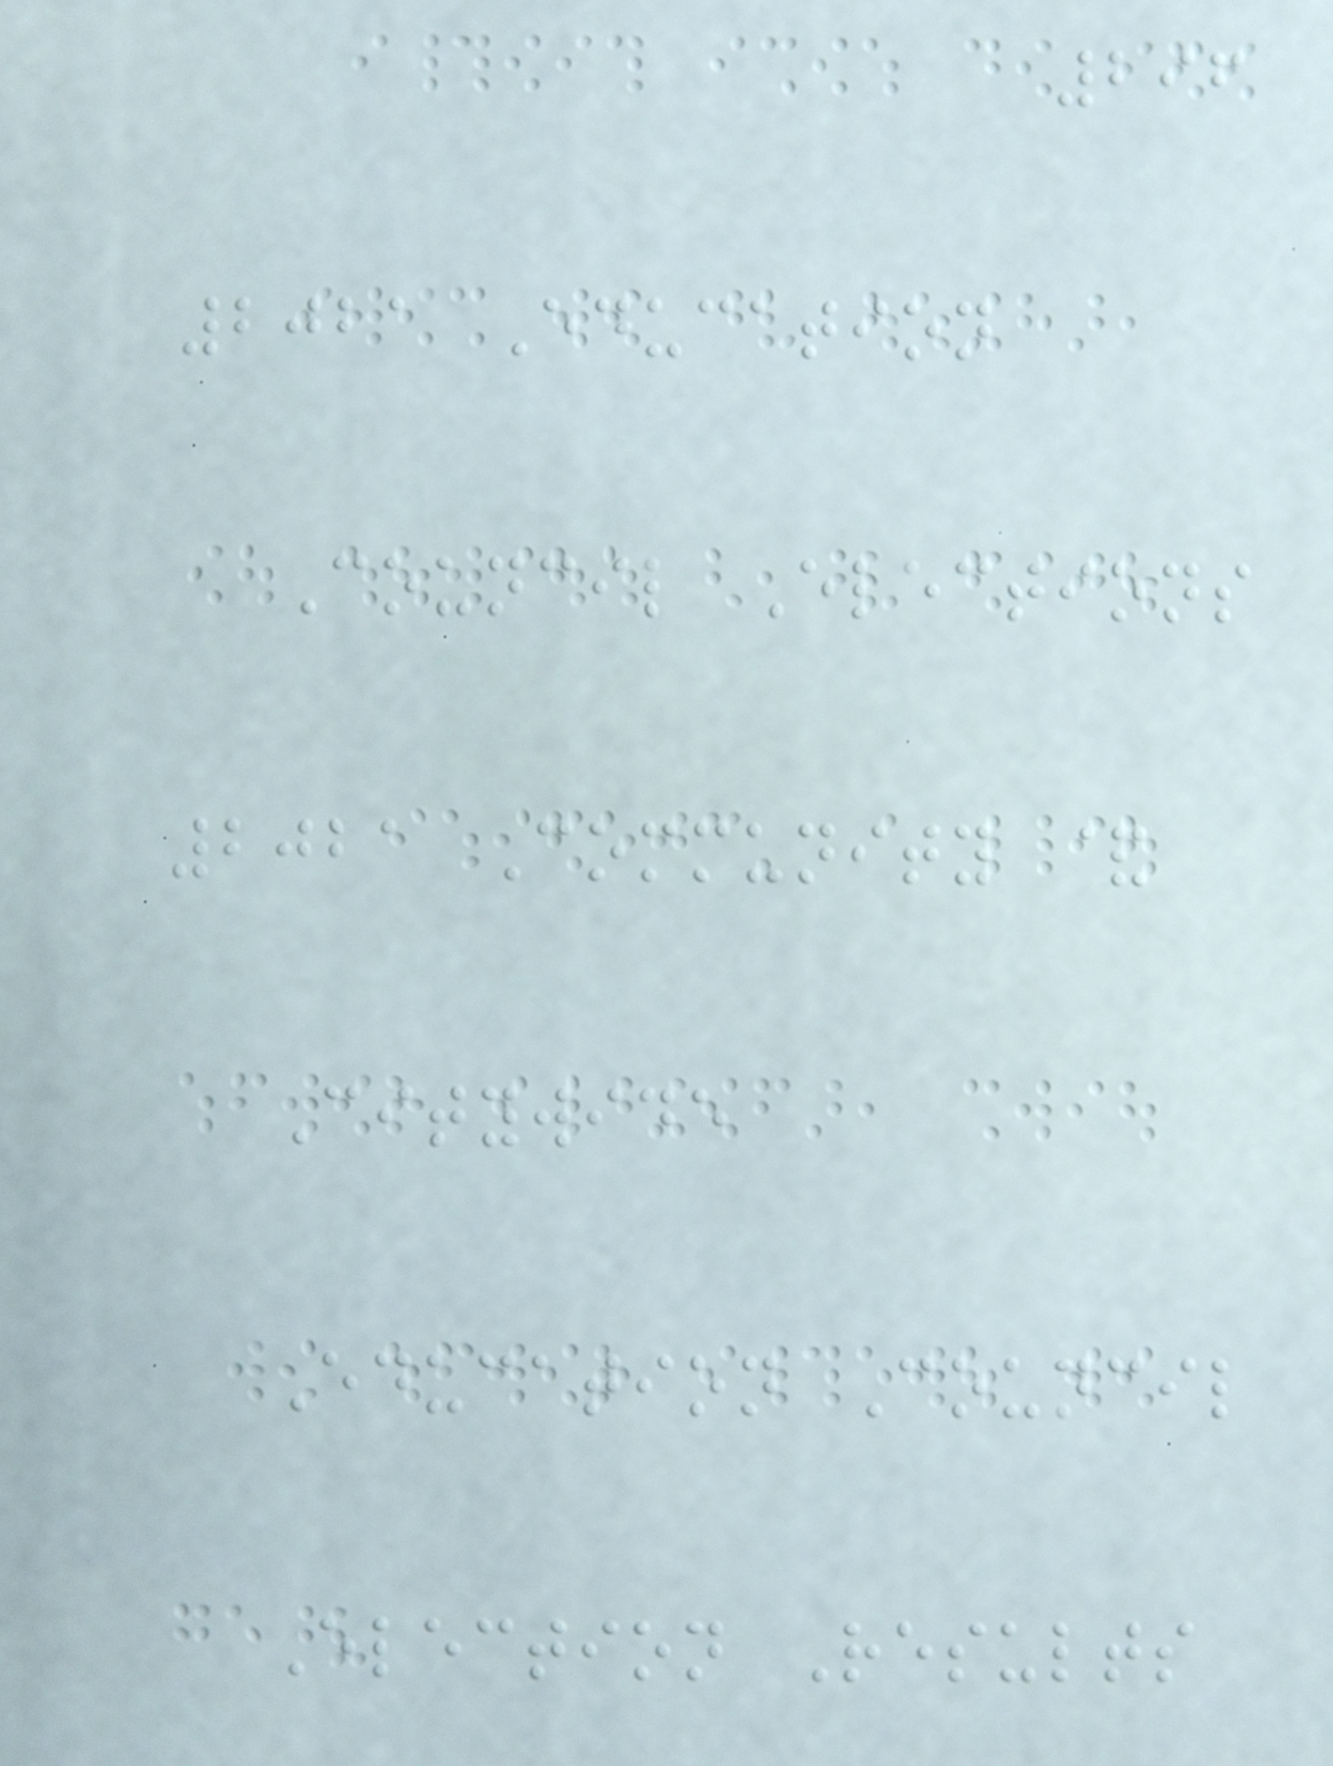296
2021 Education
Council Elections
2021 Community &
Citywide
Education Council
Election Results
